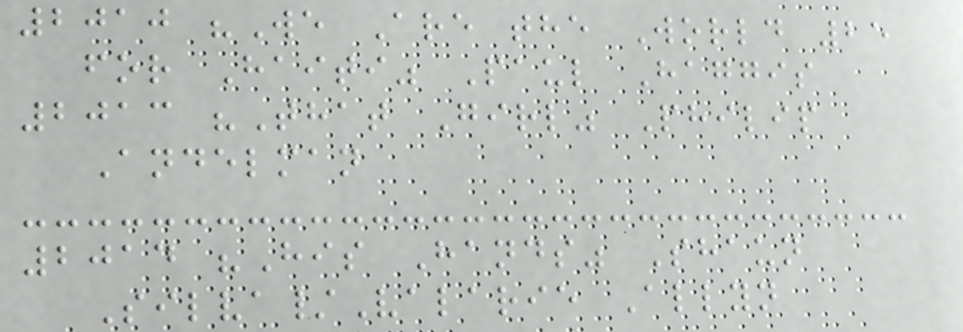2010 "We Are the World 25
for Haiti" Paul Haggis
2013 "That Girl" Philip
Andelman
2014 "His Hands" Shaun
Silva/Valarie Allyn
